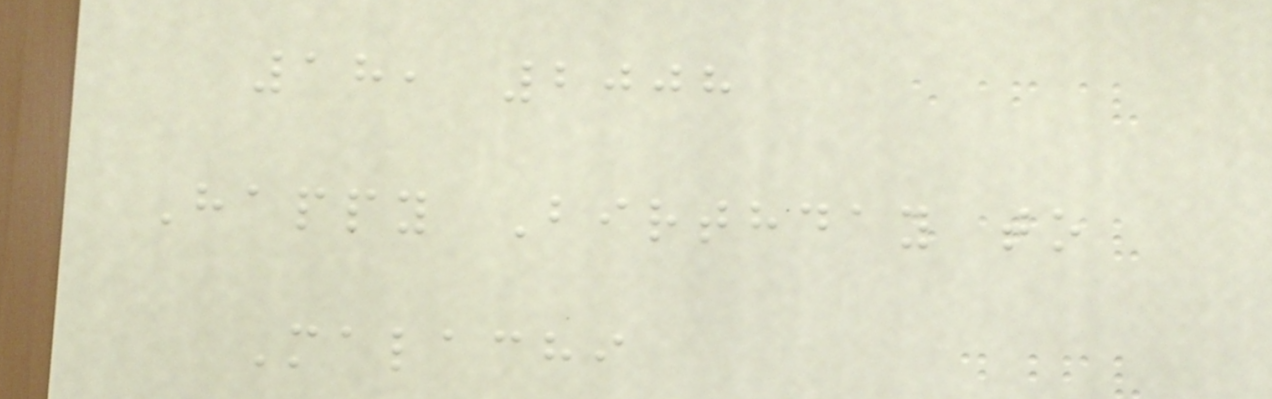18, 2008
Happy Birthday to
Malachi
